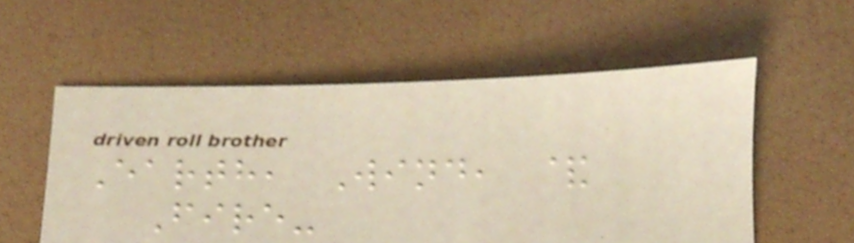Earth, Wind, &
Fire-
